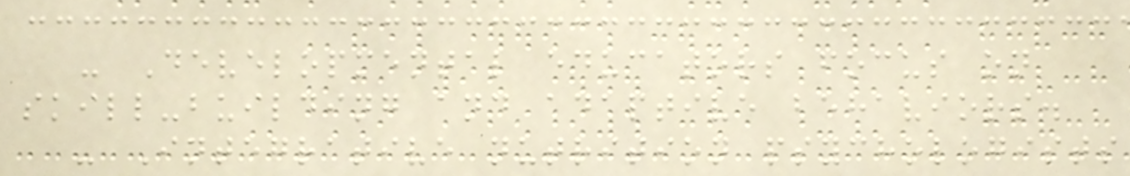- Developmental educators focus on
skill-building and adaptive behaviors.
- Integrative nutrition psychologists
